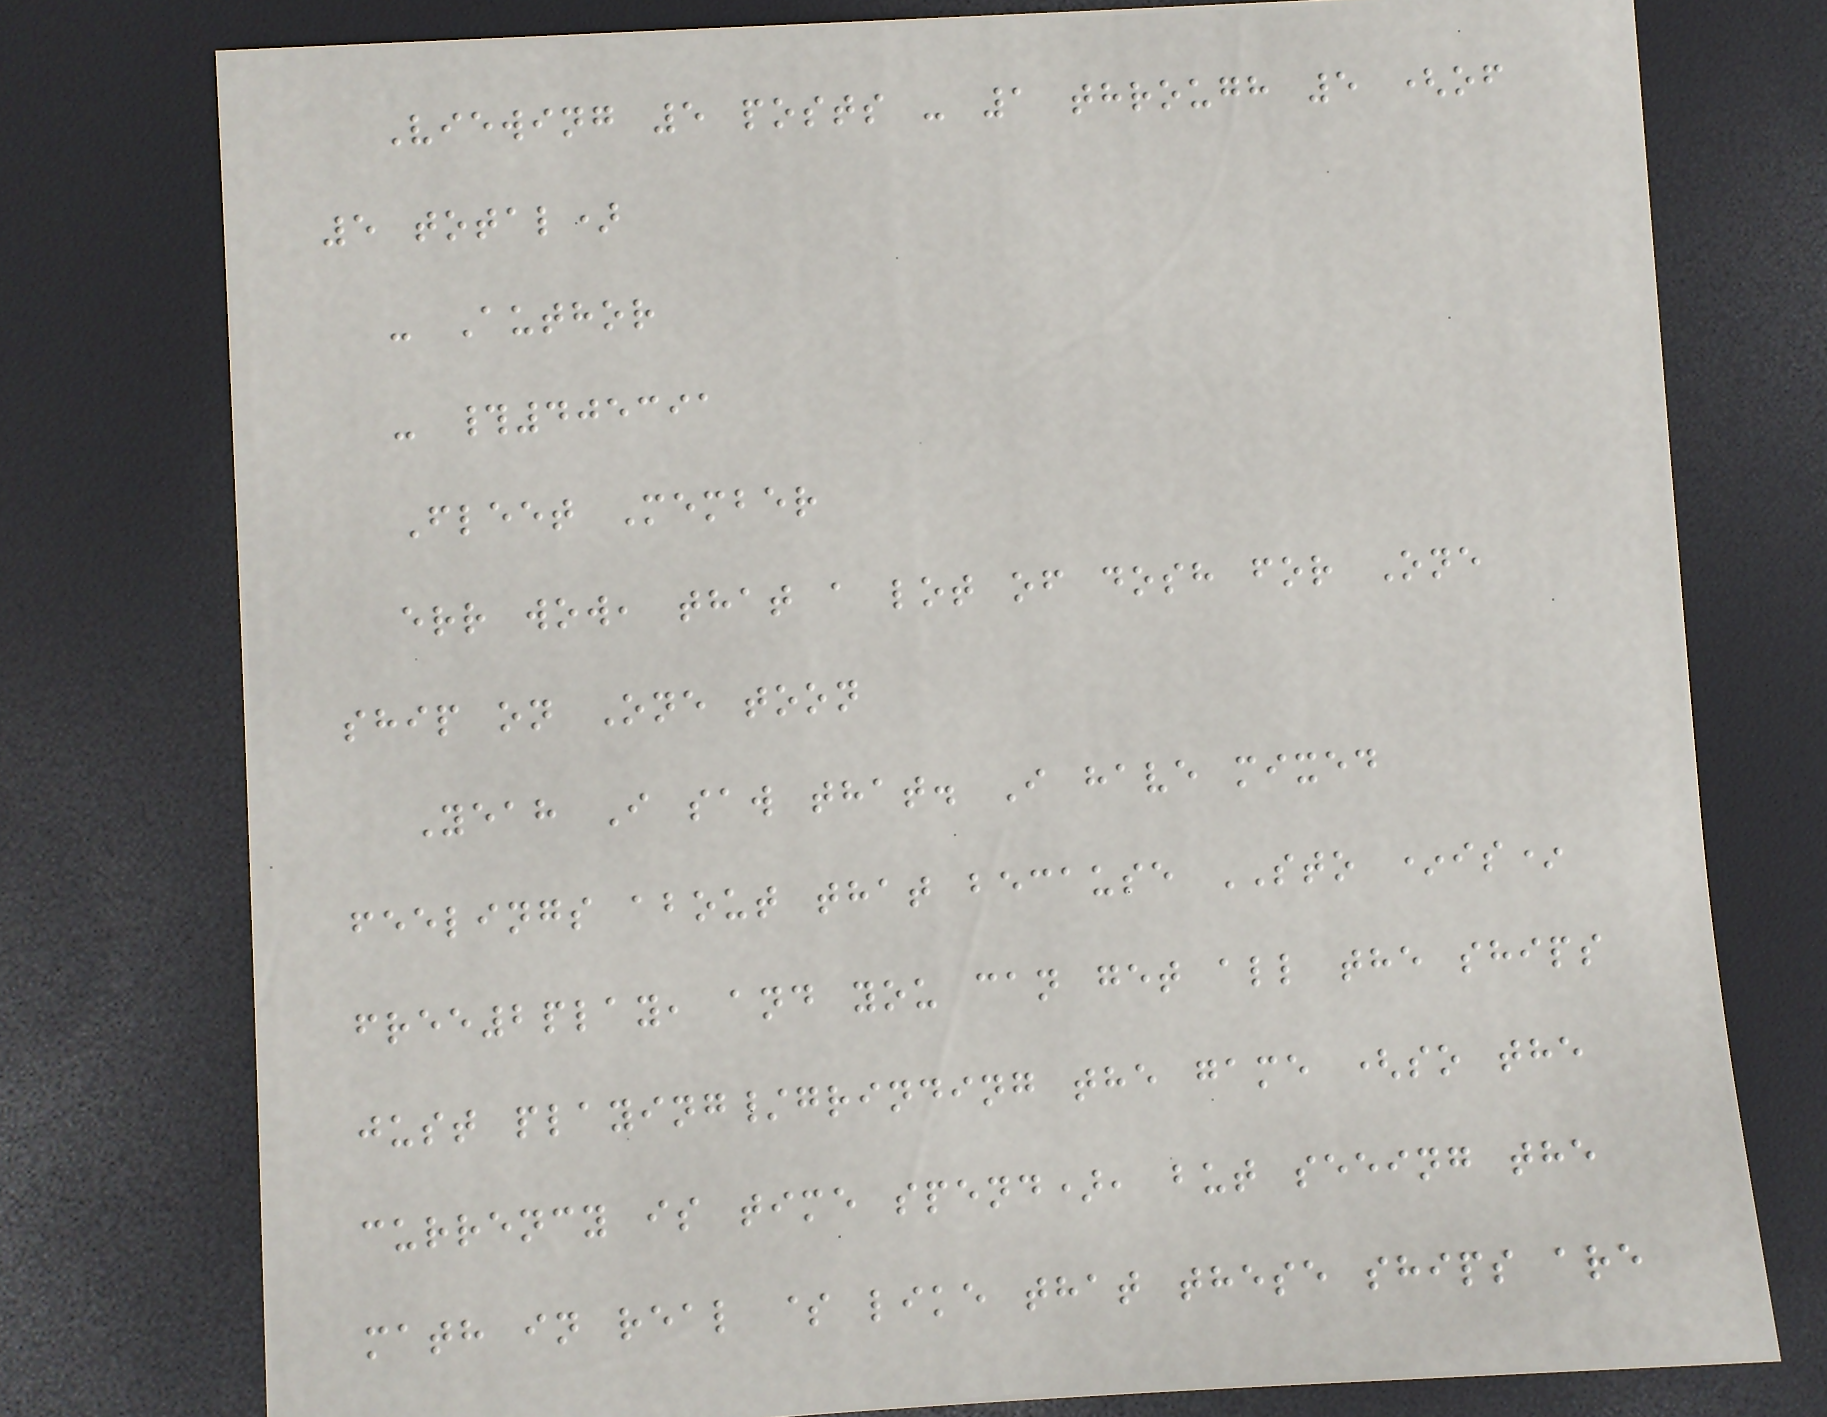Viewing 5 posts - 1 through 5 (of
5 total)
- Author
- #405391
Fleet Member
err wow, that a lot of dosh for One
ship on One toon
Yeah I saw that. I have mixed
feelings about that because STO *is*
free2play, and you can get all the ships
just playing/grinding the game (so the
currency is time spend), but seeing the
math in real $ like that these ships are
